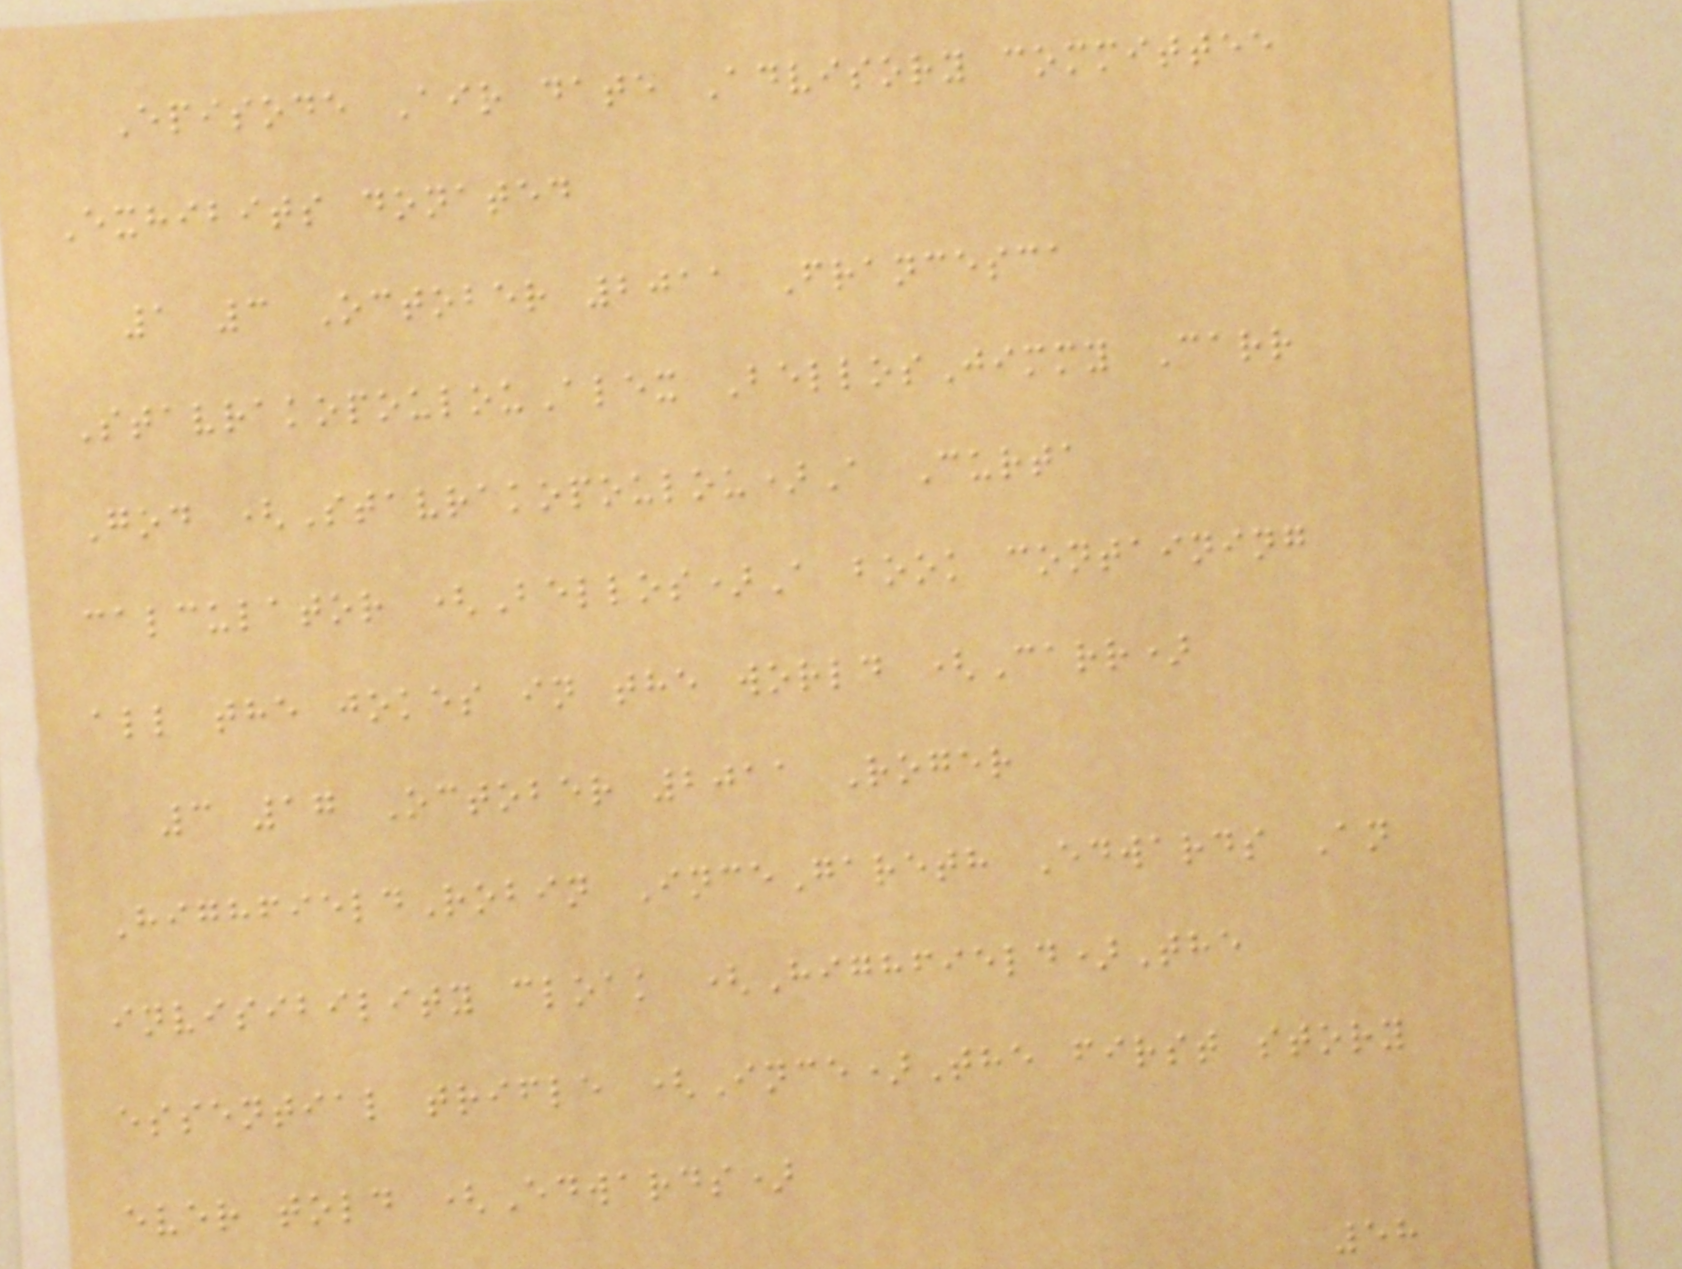Episode Air date Advisory committee
Exhibits donated
1 3 October 2011 Francesca
StavrakopoulouAlex BellosJimmy Carr
God (Stavrakopoulou)A Curta
calculator (Bellos)A book containing
all the jokes in the world (Carr)
3 17 October 2011 Roger
HighfieldRobin InceGareth Edwards An
invisibility cloak (Highfield)The
essential trifle (Ince)The first story
ever told (Edwards)
58
